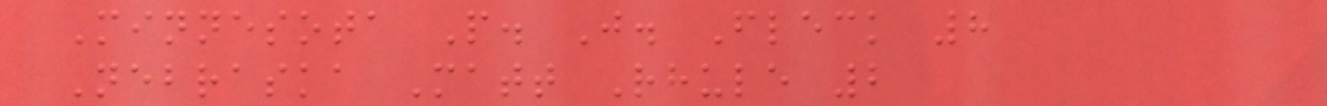Minnesota P. J. Fleck 8
Nebraska Matt Rhule 2
